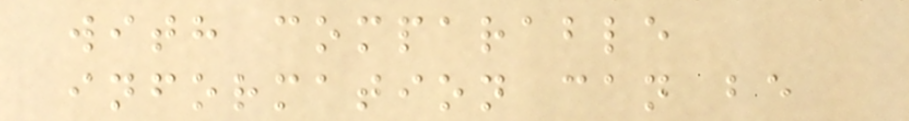with comparable
information can be
